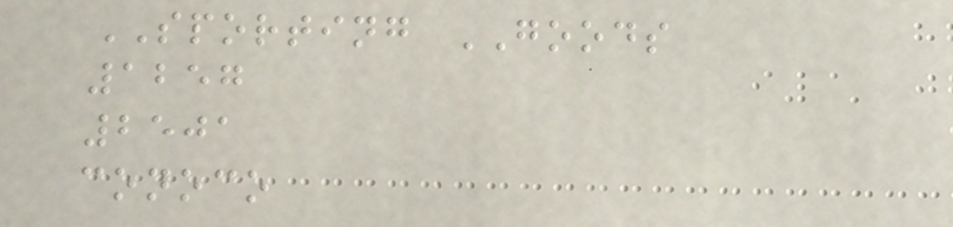SPORTING GOODS
1257
2501
conoco
